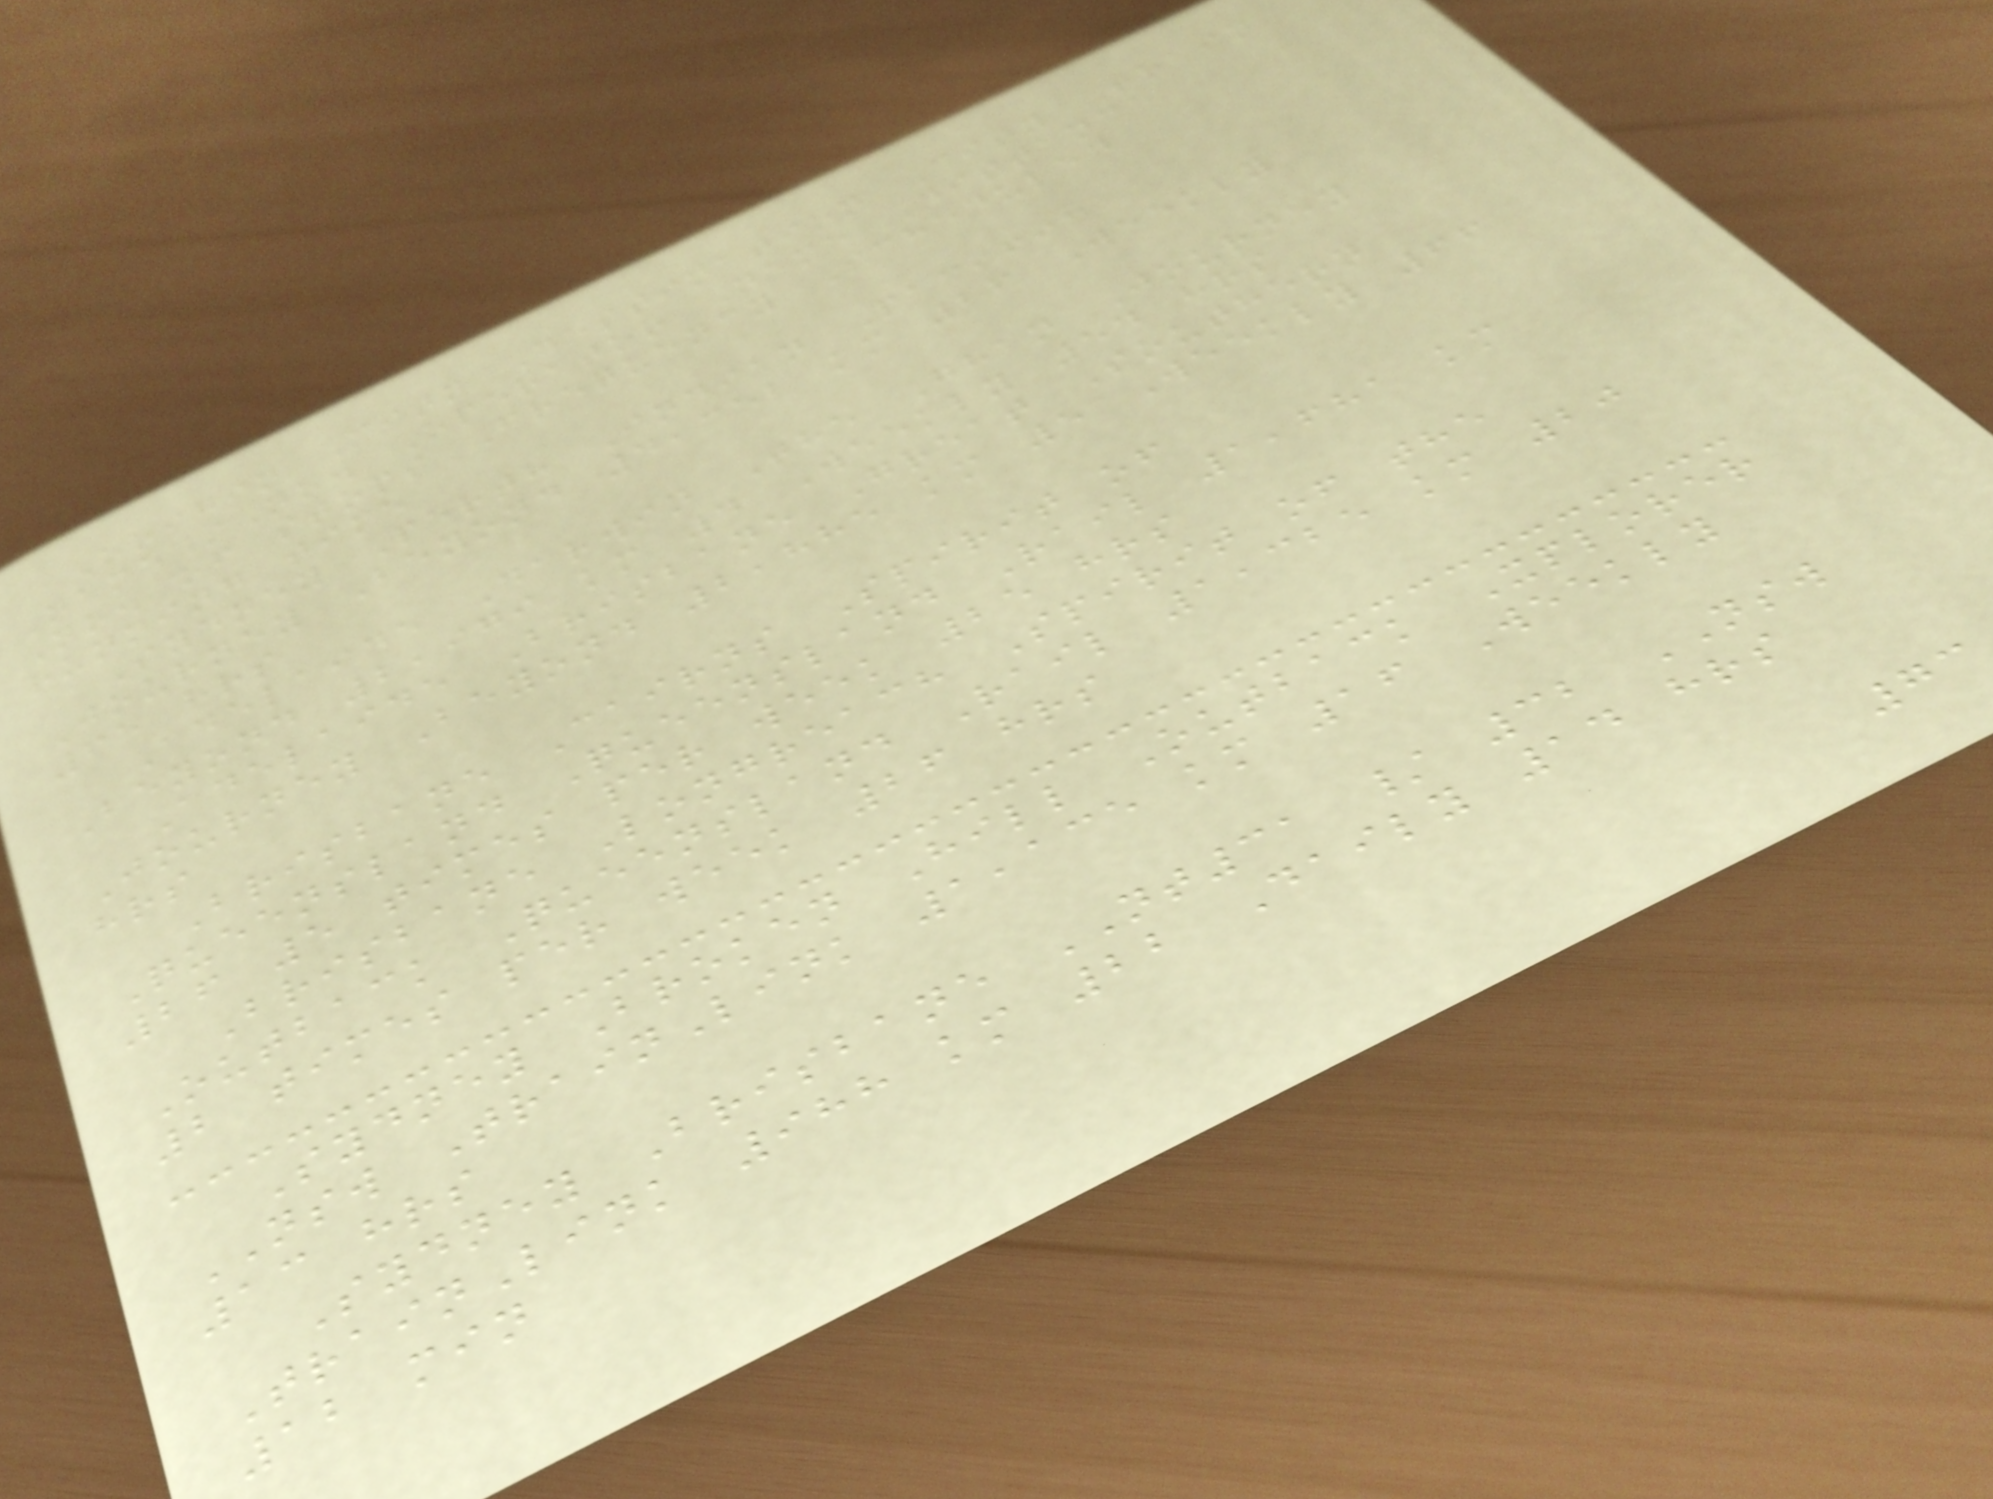Origin City Destination City Train
Name/No. Operator Name Distance
No. of stops Frequency Scheduled
running time
Sydney Perth Indian Pacific
Journey Beyond 4,352 km 26 Weekly
65 hrs
Adelaide Darwin The Ghan Journey
Beyond 2,979 km 4 Weekly 54 hrs
Adelaide Brisbane Great Southern
Journey Beyond 2,885 km 5 Weekly 66
hrs
Brisbane Cairns Spirit of
Queensland Queensland Rail 1,681 km
26 5 times per week 25 hrs
Brisbane Longreach Spirit of the
Outback Queensland Rail 1,325 km 20
2 times per week 26 hrs
Sydney Broken Hill Outback Xplorer
NSW TrainLink 1,135 km 16 Weekly
13 hrs
Sydney Brisbane NT31 / 32 NSW
TrainLink 988 km 22 Daily 14 hrs
12 min
73
